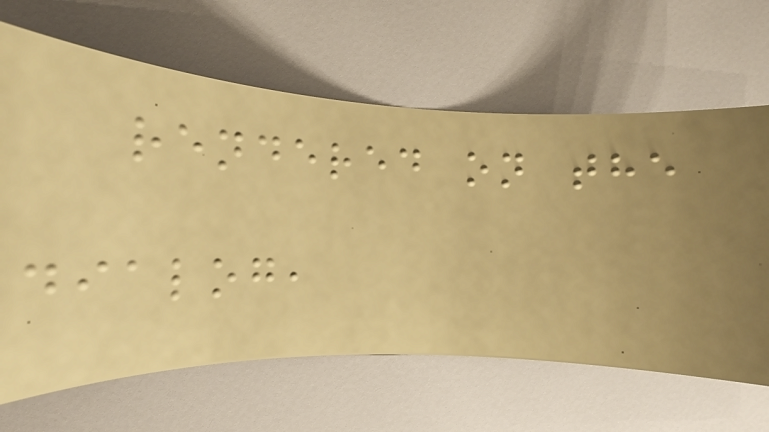rendered on the
dialog,
